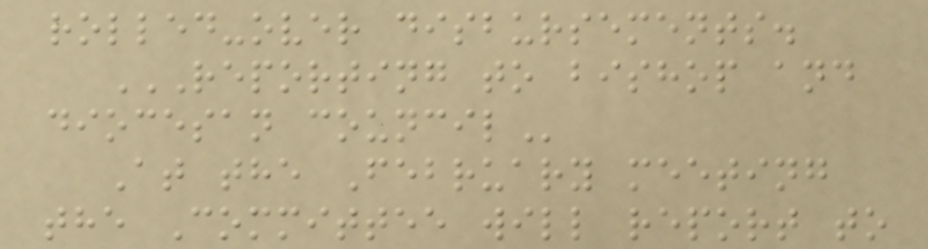rolled-over disbursements.
REPORTING TO BISHOP AND
DIOCESAN COUNCIL
At the February meeting
the Committee will report to
